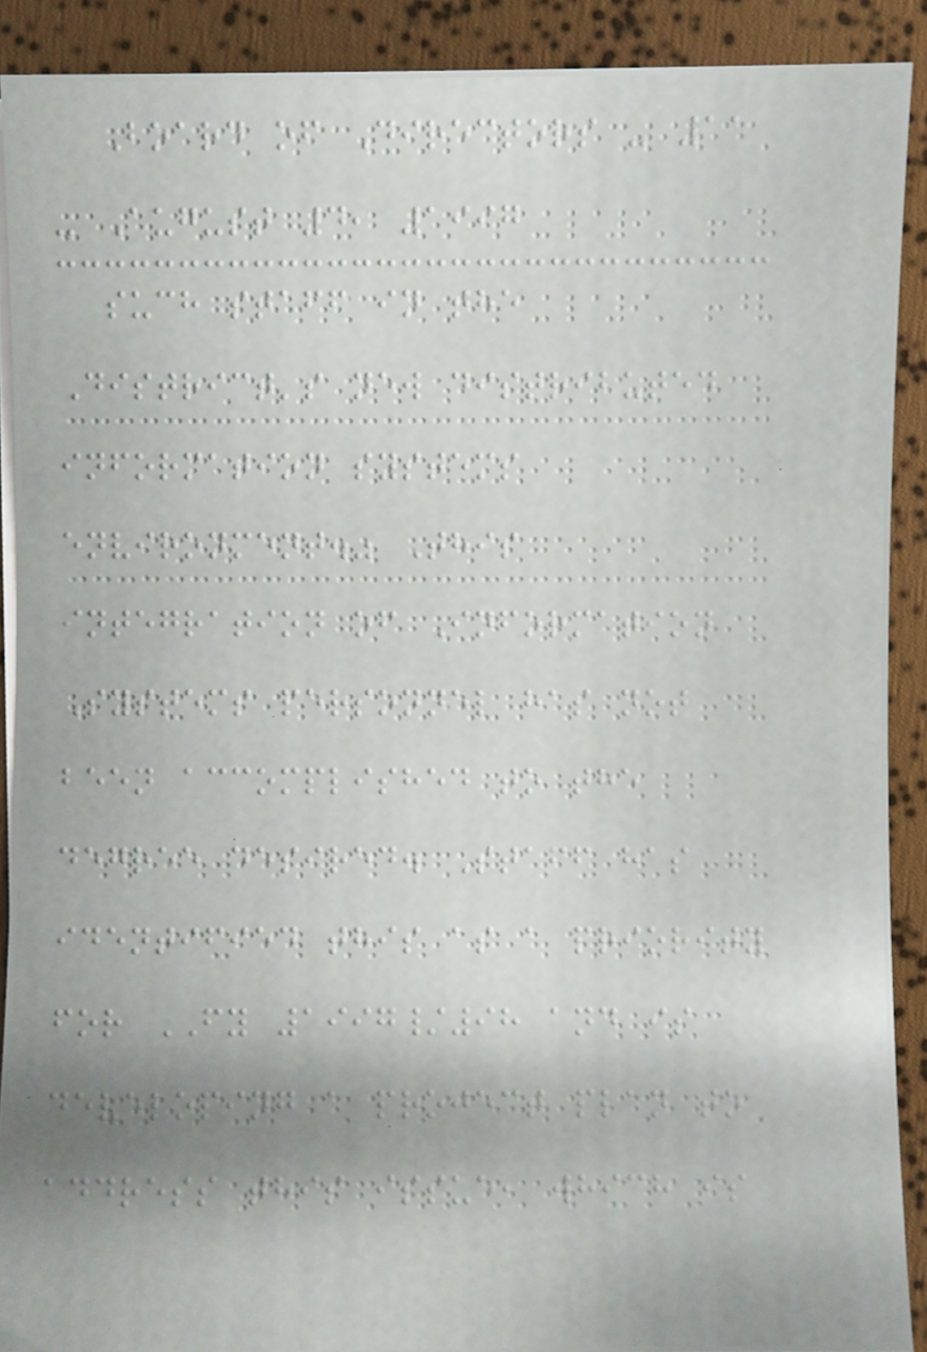Board of Directors - 11
- August 4, 1997
such staff in the
District's new distributed
information systems
environment." This
integration of Information
Systems personnel has not
been accomplished to the
degree desired. Staff has
identified this as a priority
for FY 1997/98 and is
developing a project plan to
address this issue, which is
